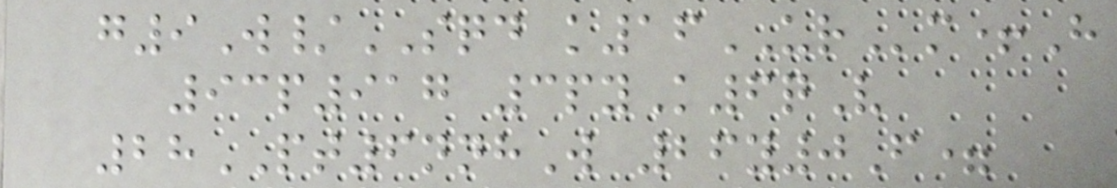g9W/SQD k16URm+H
93p917 3pyK6qV
28PT6nnhW 26y0F=
